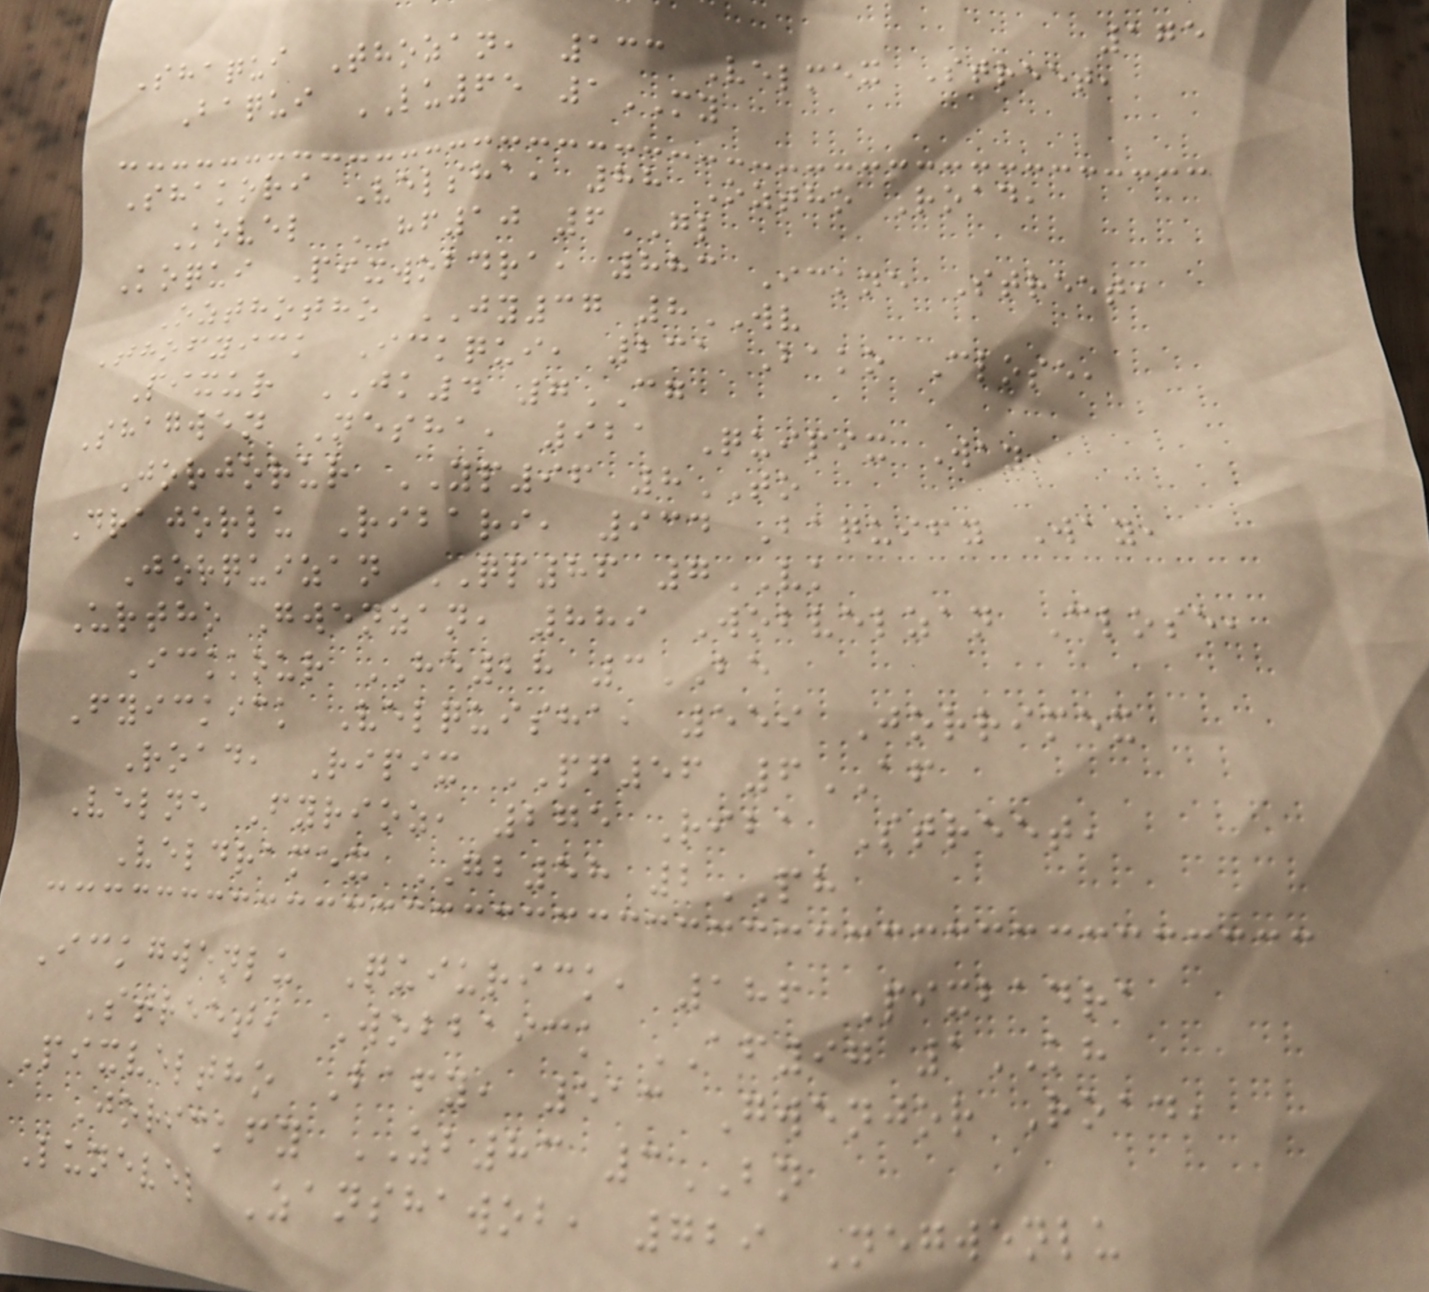175
Shaqui Thozan, 133 Velmex Street,
Baqui LU65 1MY
Shakori Velsha, 88 Oztho Road,
Kovel HF10 6GL
Koqui Pixwobdra, 883 Ickne Street,
Ozthotho JY37 8WV
Thofyick Ickqui, 231 Bako Close,
Pixur JK4 7CG
Shagwen Nesha, 921 Quipix Way,
Jorjorur YP96 8TO
Drajorlu Ribari, 934 Baquify Way,
Jorquizan QP86 7VK
Urtho Gwenzan, 889 Wobvelzan Close,
Ickkour HE28 3BE
Fyickick Velquisha, 559 Jorrimex
Road, Ripix PF56 6AF
Velne Fyrioz, 275 Riba Street,
Veldramex GB58 2PH
Ickgwenlu Quiurick, 186 Pixbadra
Street, Wobbaick AF97 1KH
Pixveltho Bafy, 513 Gwenjor Road,
Jorickfy ZB83 3BN
Lunevel Zanshawob, 729 Negwenlu
